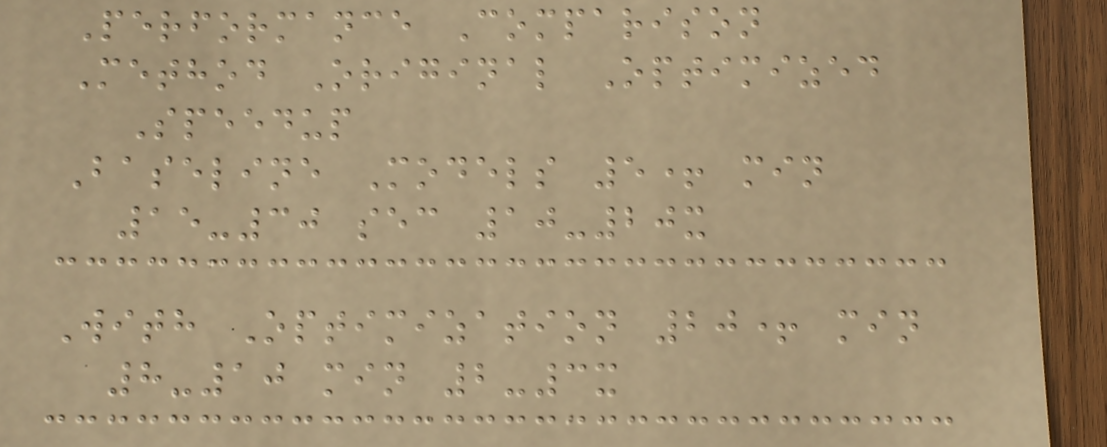Performance Comparison
Method Original Optimized
Speedup
Baseline Models 5+ min
15-30 sec 10-20x
With Optimization 20+ min
8-10 min 2-3x
